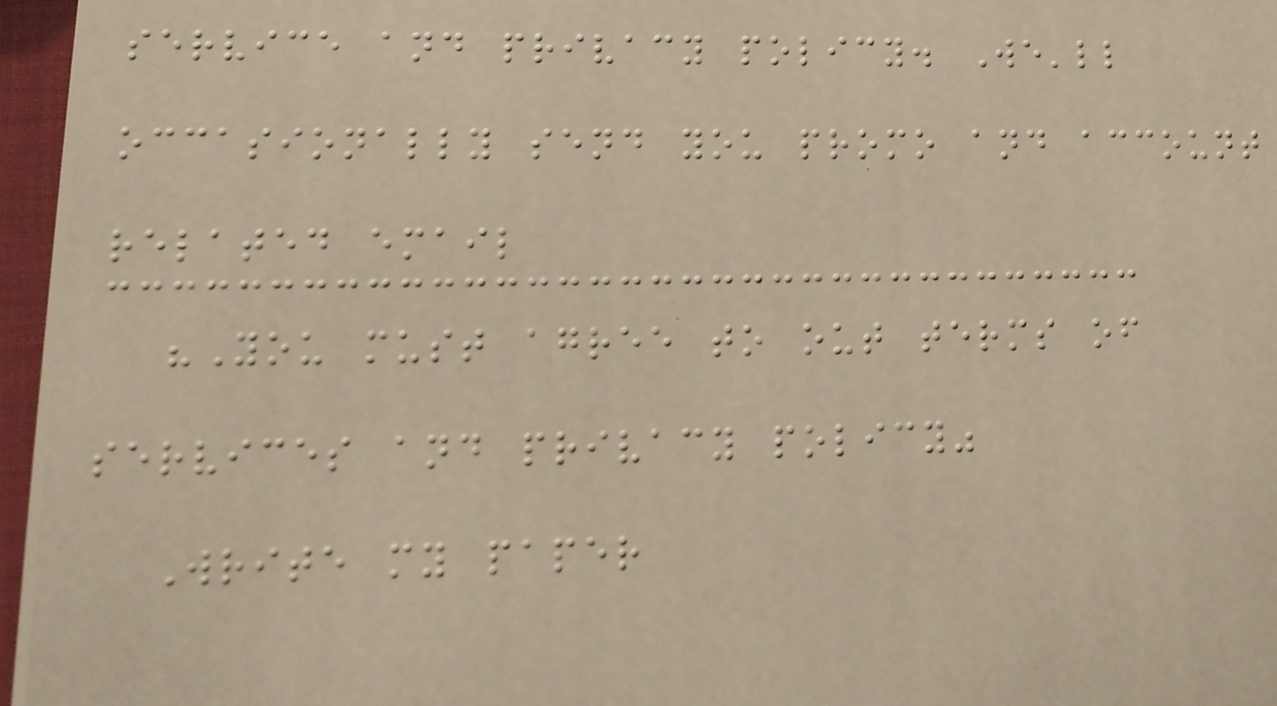service and privacy policy. We'll
occasionally send you promo and account
related email
"You must agree to out terms of
services and privacy policy"
Write my paper
